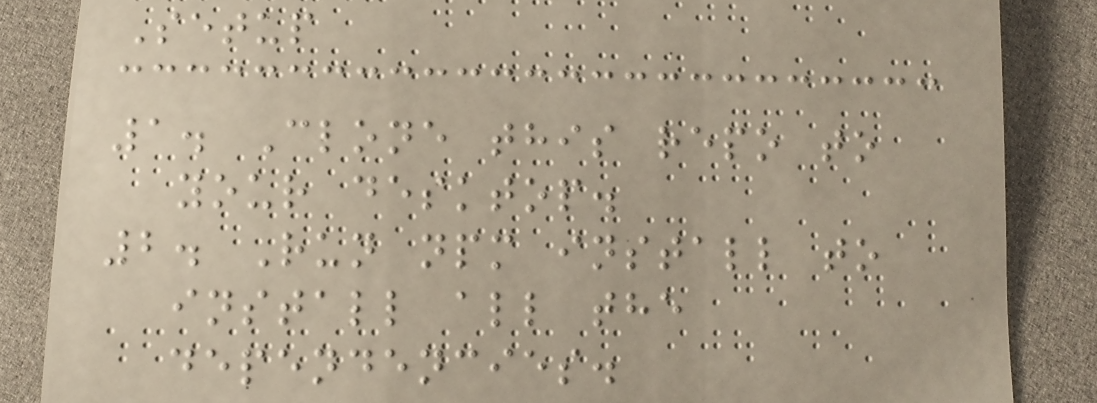Setup
1. Clone this repo to
your desktop.
2. Run npm install to
install all the
dependencies.
